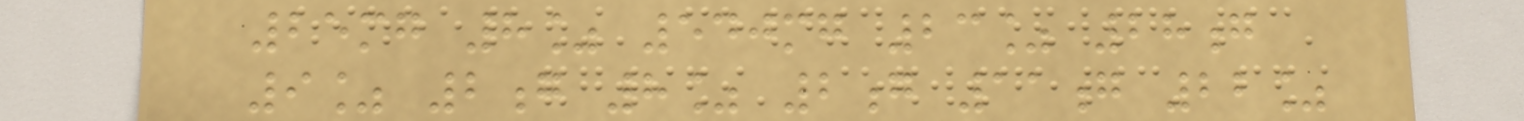25mg 8% 540mg 23% 28g
9% 2g 8% 2g 11g 22%
